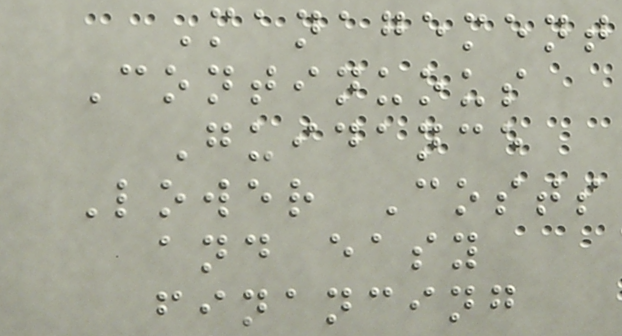Management
Continuous
Guidance
Lower Costs
and easy
financing
